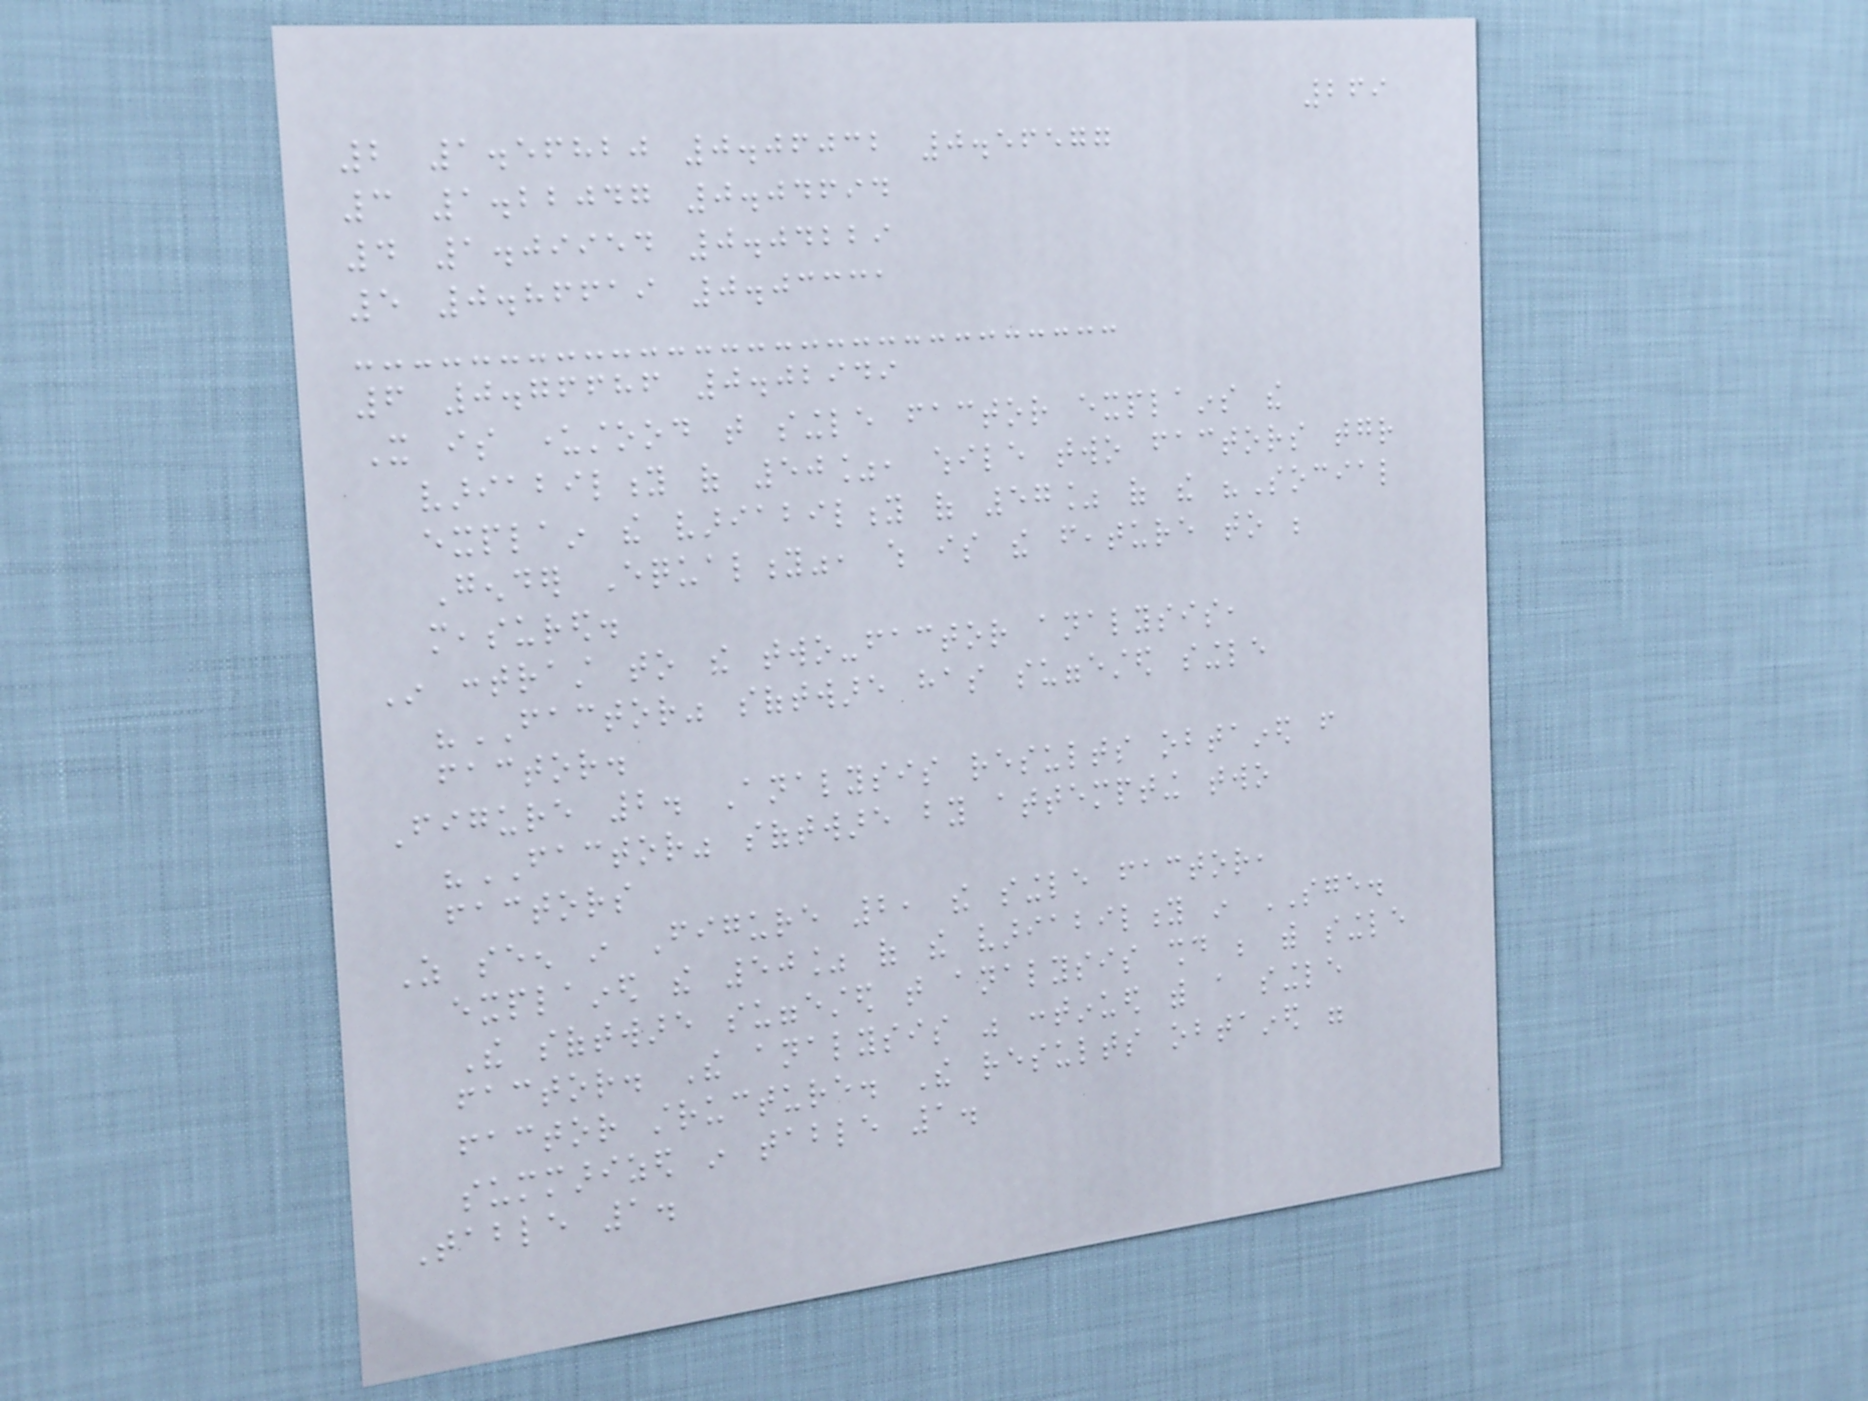269
2 1.56820 0.06032 0.56577
3 1.22047 0.04694
4 1.09954 0.04229
5 0.86619 0.03331
6 0.76686 0.02949
It is understood that single factor explains the
variability of 50%, while two factors together
explain the variability of 57% of the "Social
Gender Equality", which is the feature to be
measured.
In contrast to the two-factor analysis,
"FACTOR" software has suggested single
factor.
Figure 2. Analysis results obtained from
"FACTOR" software by attempting two
factors
As seen in Figure 2, the single factor,
explained the 50% of the variability in SGE.
The software suggested that analysis should be with single
factor. The analysis was continued with a single
factor structure. The results obtained were
summarized in table 1.
Table 1.
